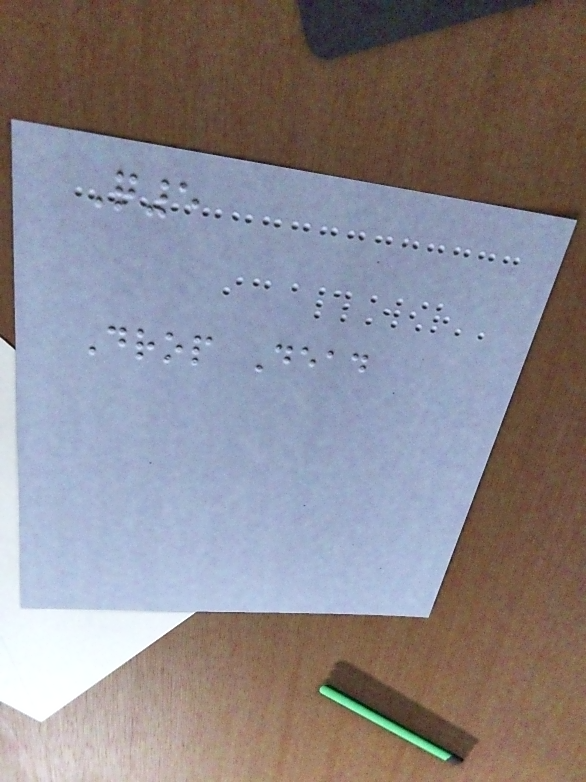Q5
Drop Dead
